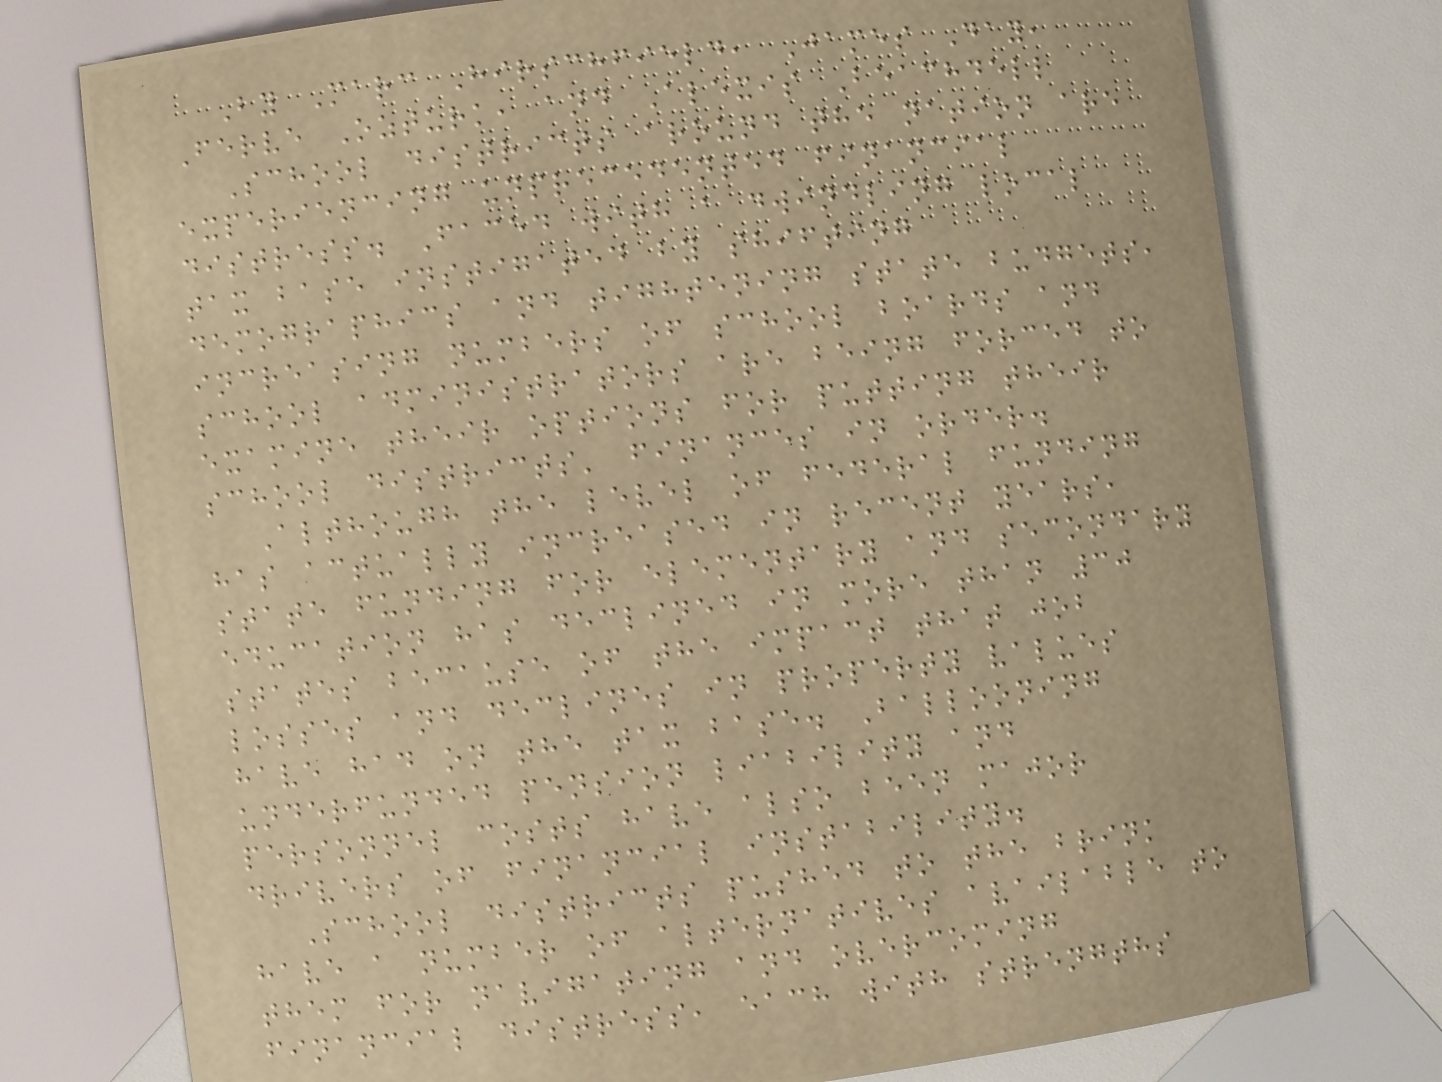By Marc Hirschfield, James Day,
Ferve Ozturk, and Alexis Beachdell
School districts around the nation are
experiencing unprecedented financial
distress. Faced with a dwindling local
tax base instigated by shifting
demographics and tightening state budgets,
increasing numbers of school boards and
school administrators are being forced to
examine their options for putting their
school districts' finances in order.
Although the level of federal funding
has actually increased in recent years,
state funding for elementary and secondary
education has declined in more than 30
states because of the impact that job
losses and declines in property values
have had on the tax base. Ballooning
underfunded pension liability and
personnel costs have also been major
drivers of financial instability.
School districts pushed to the brink
have a number of alternatives available to
them for navigating and overcoming
financial distress, each with strengths
